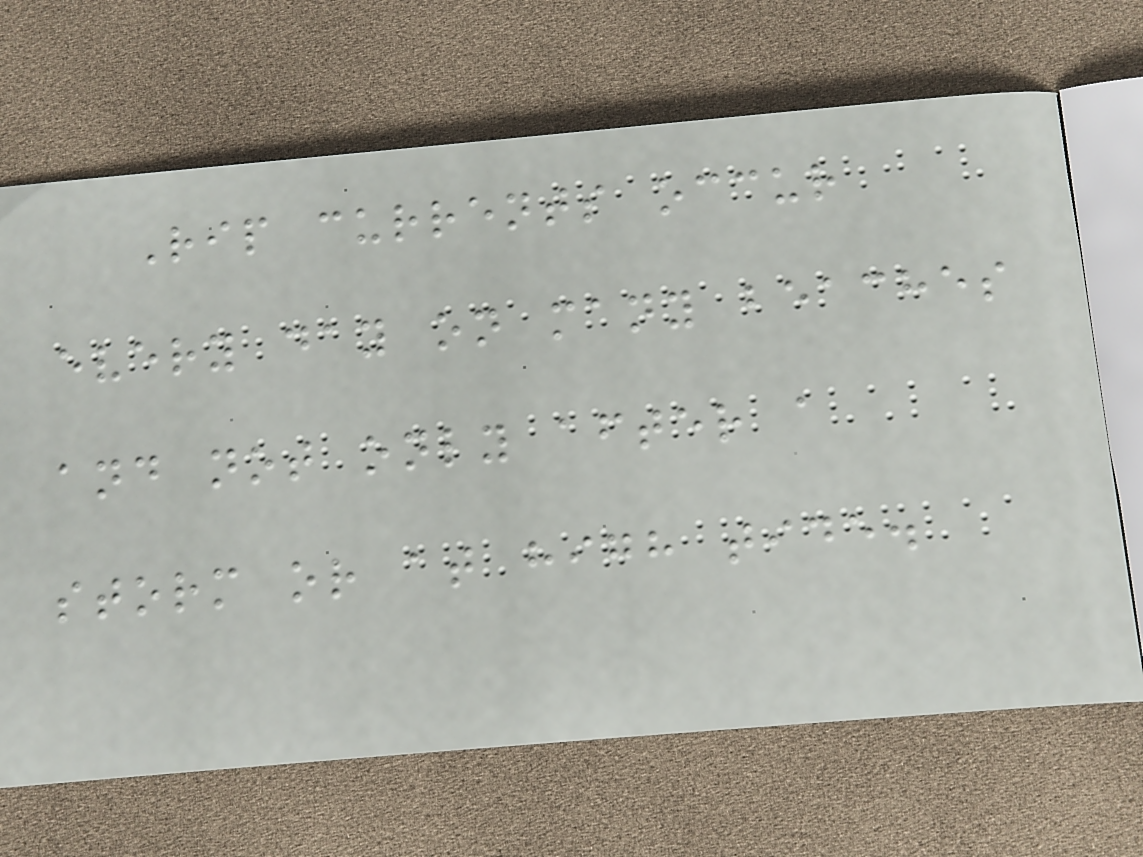Rip currents occur
every day on many beaches
and not only after a
storm or at high tide.
